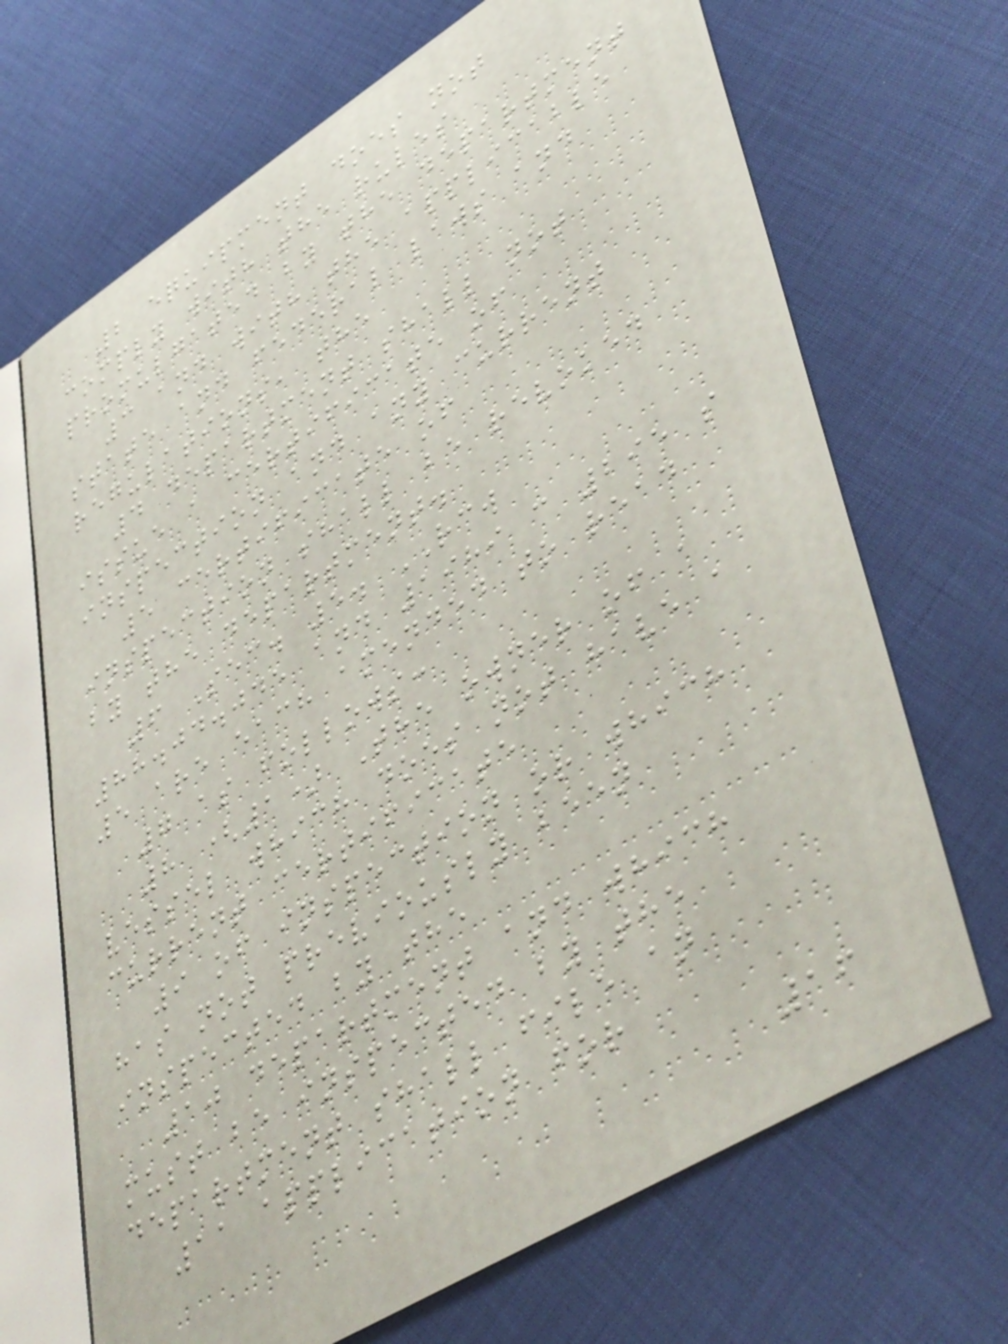2 equipment does not
comply with the rules
promulgated by the department
3 and with the applicable
state and federal laws and
regulations, the
4 department shall not
issue a certificate of
inspection and any current
5 certificate of
inspection shall be revoked
by the department.
6 Sec. 5. RCW
88.04.045 and 1989 c 295 s
5 are each amended to read
7 as follows:
8 (1) The owner of a
vessel which does not have a
current certificate
9 of inspection or which
has not previously been
inspected by the
10 department and which
must be inspected by the
department shall file an
11 application for
16
